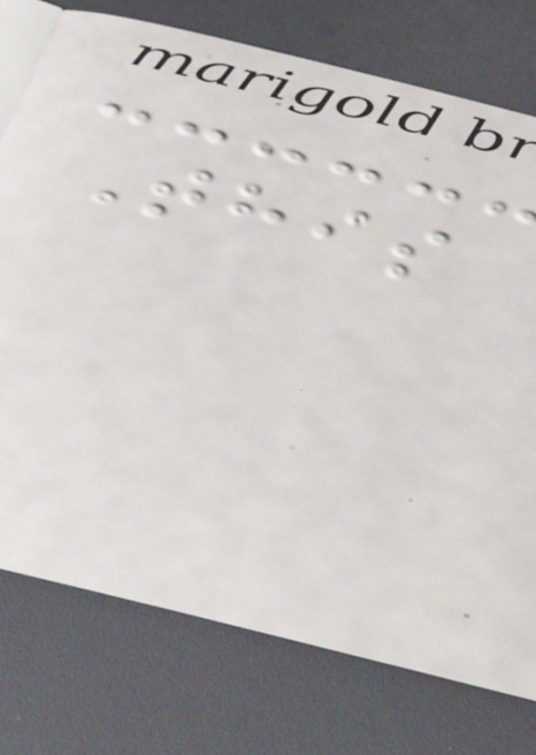This
